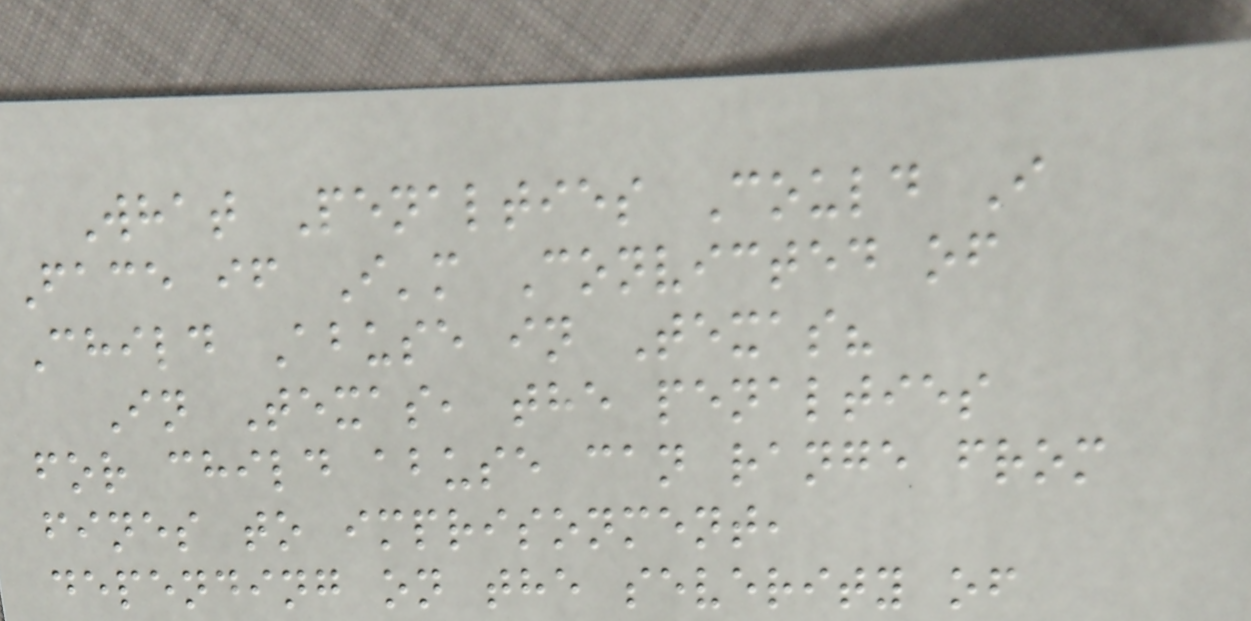What Penalties Could I
Face if I'm Convicted of
Child Abuse in Texas?
In Texas, the penalties
for child abuse can range from
fines to imprisonment,
depending on the severity of
